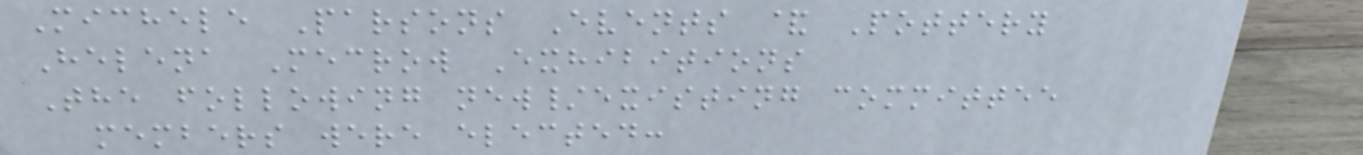Michele Parsons Events & Pottery
Helena Mecrow Exhibitions
The following new/existing committee
members were elected:
